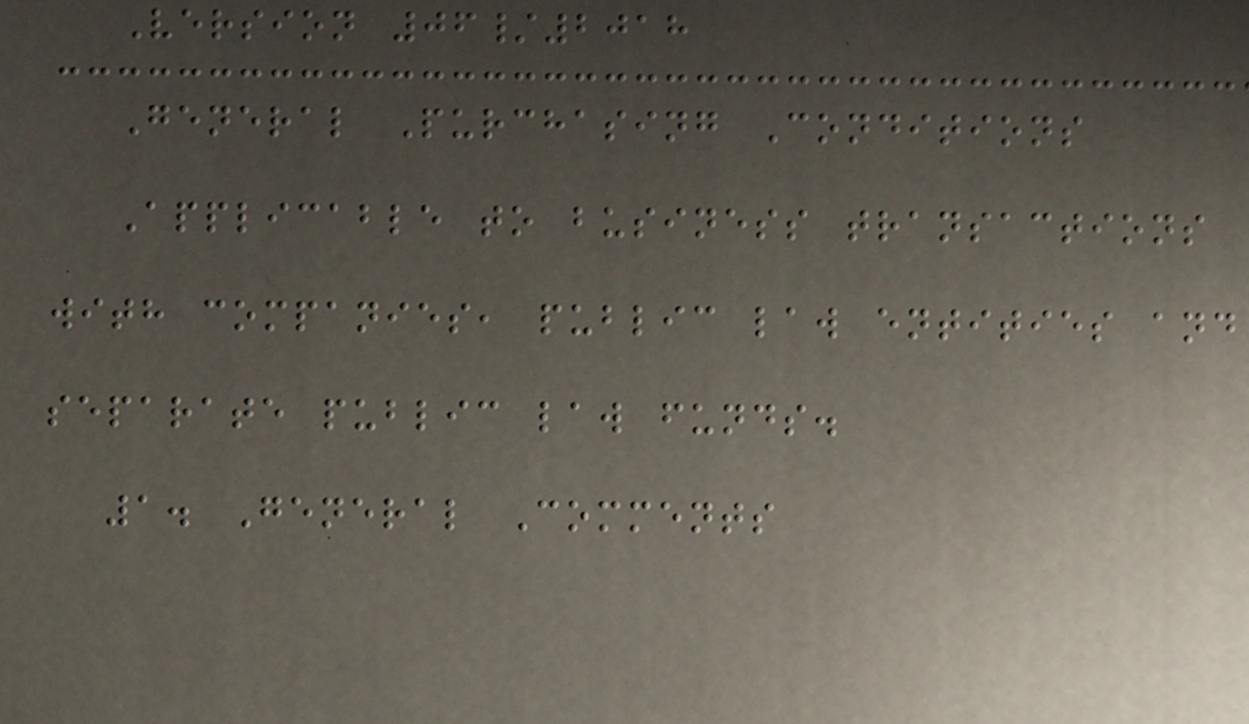Version 06/2018
General Purchasing Conditions
Applicable to business transactions
with companies, public law entities and
separate public law funds.
1. General Comments
